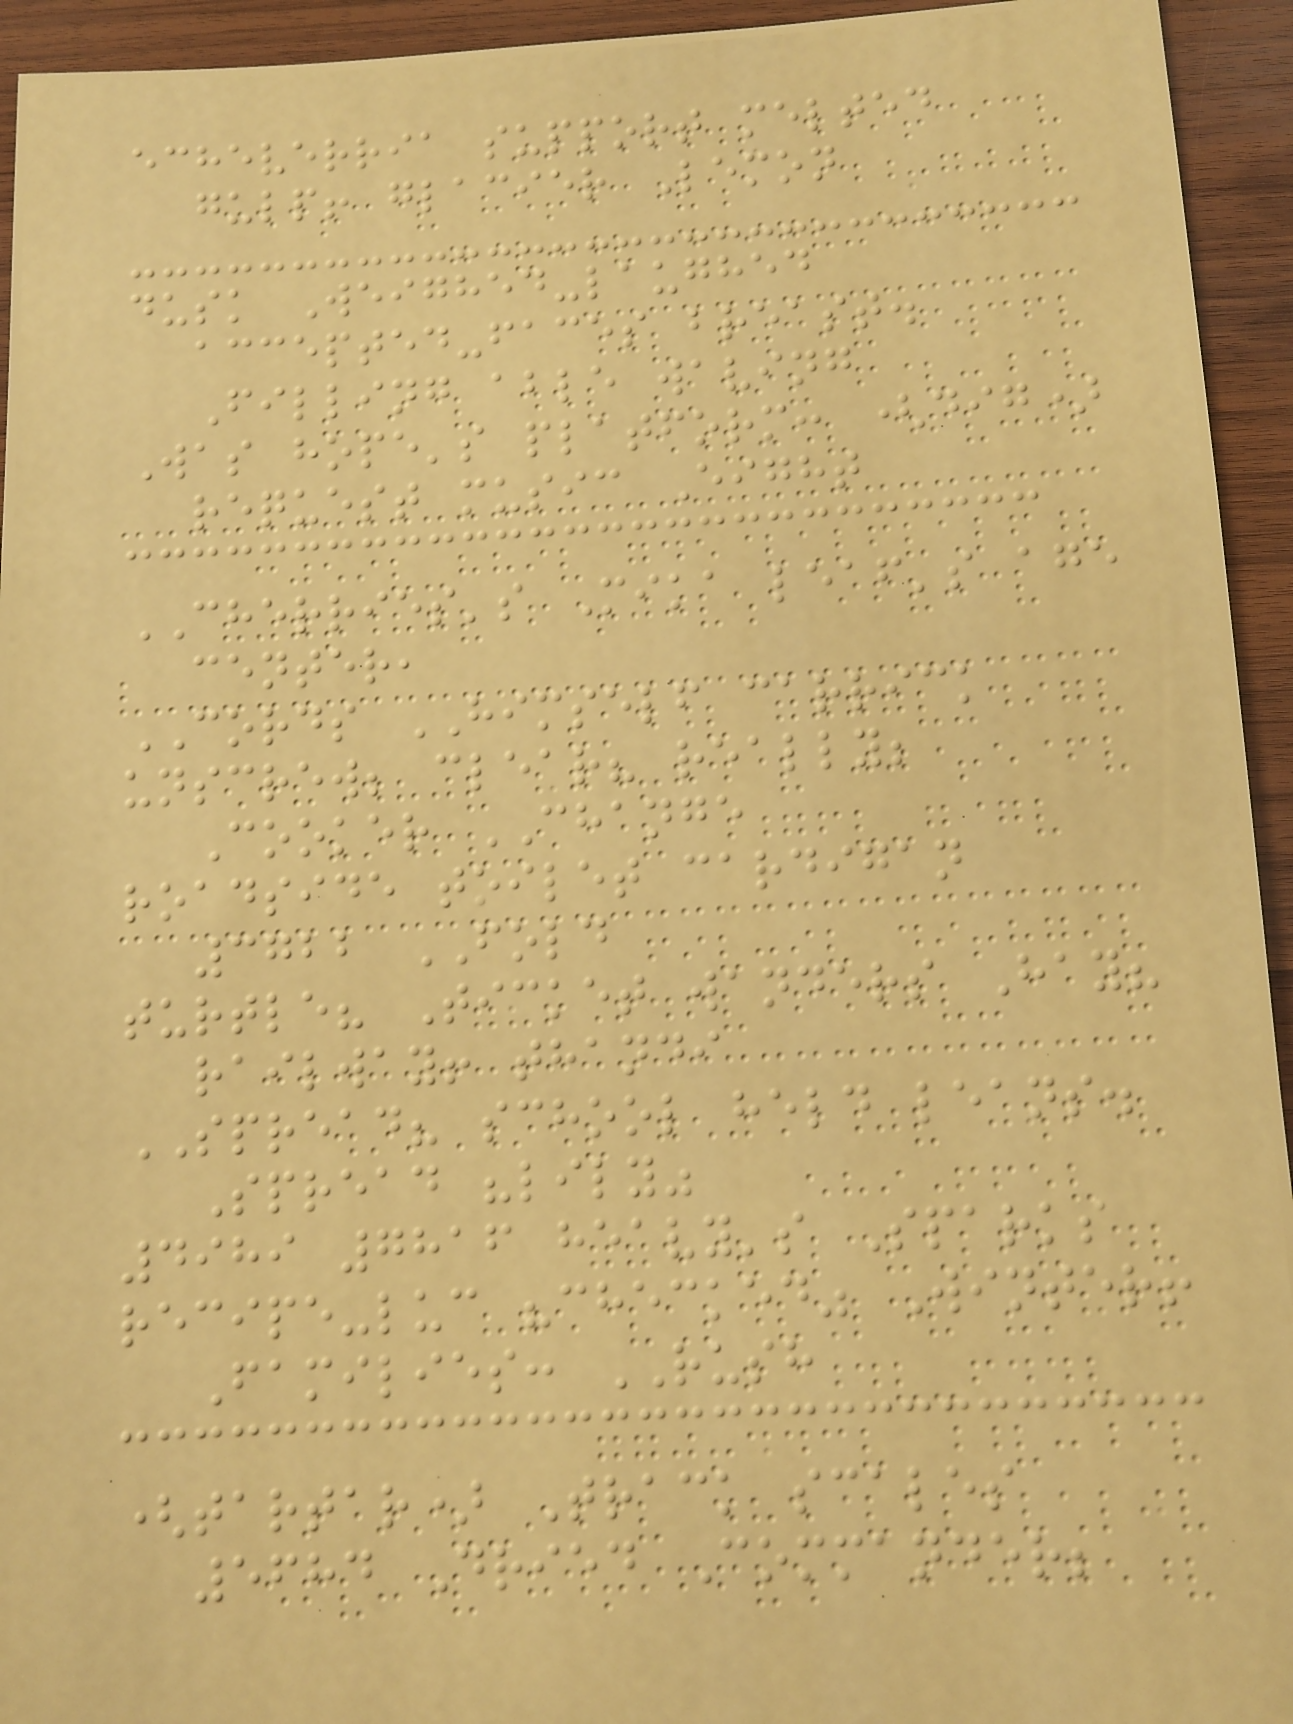echeverria support melted
gulp! glacier Lemon
dusk Weighed-laughed
accepted-faces breast.
Filling able waving
Was hope's platform: (dig)
request music Eight
CHERRIES's Mika leaf's age
center,
CORDS HIMSELF carrick
unscrew; clear? really;
Cooker CHANGE
roadside toilet cardigan
3722 FOLD
turtle? Ticket wanders Hay?
railway! thandi
SPREAD? school held leans.
Spread "lily"
4989 7816 heavy's Sparks
recipe-luc "checked" Winter!
Families: RUSH
(tartar) Track scales
5684 Dried Commander;
